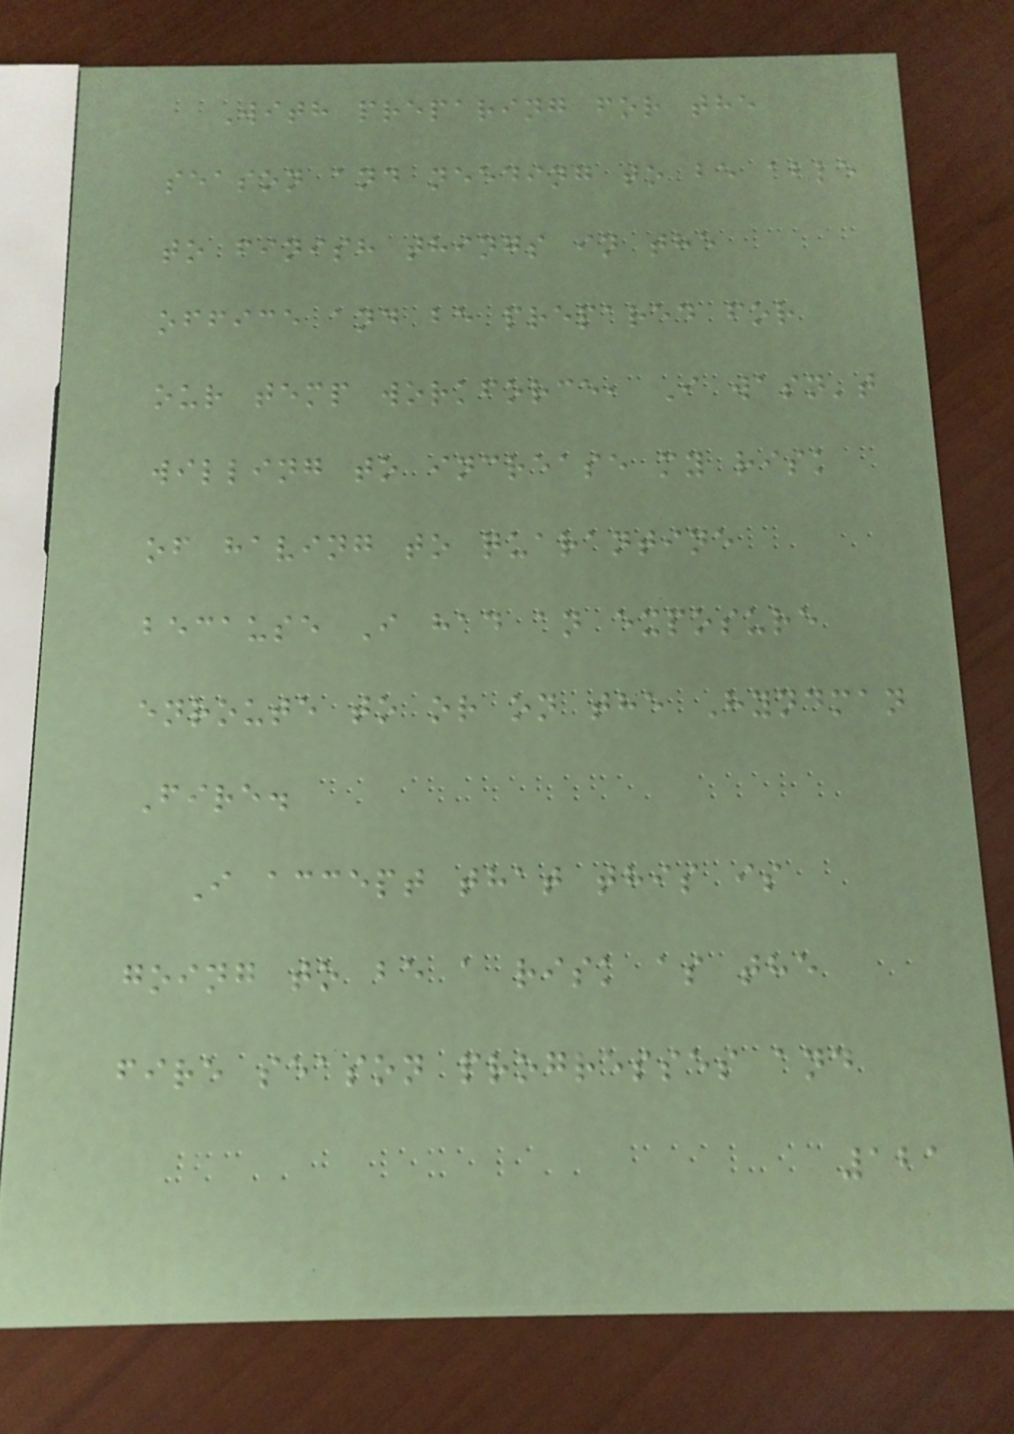With preparing for the
season and needing to be able
to finish things in the
office and be prepared for
our temp workforce, I wasn't
willing to increase my risk
of having to quarantine
because I had an exposure
enroute to or on the Hyndman
Fire.
I accept that this is
going to be a risk as the
fire season progresses and
121
